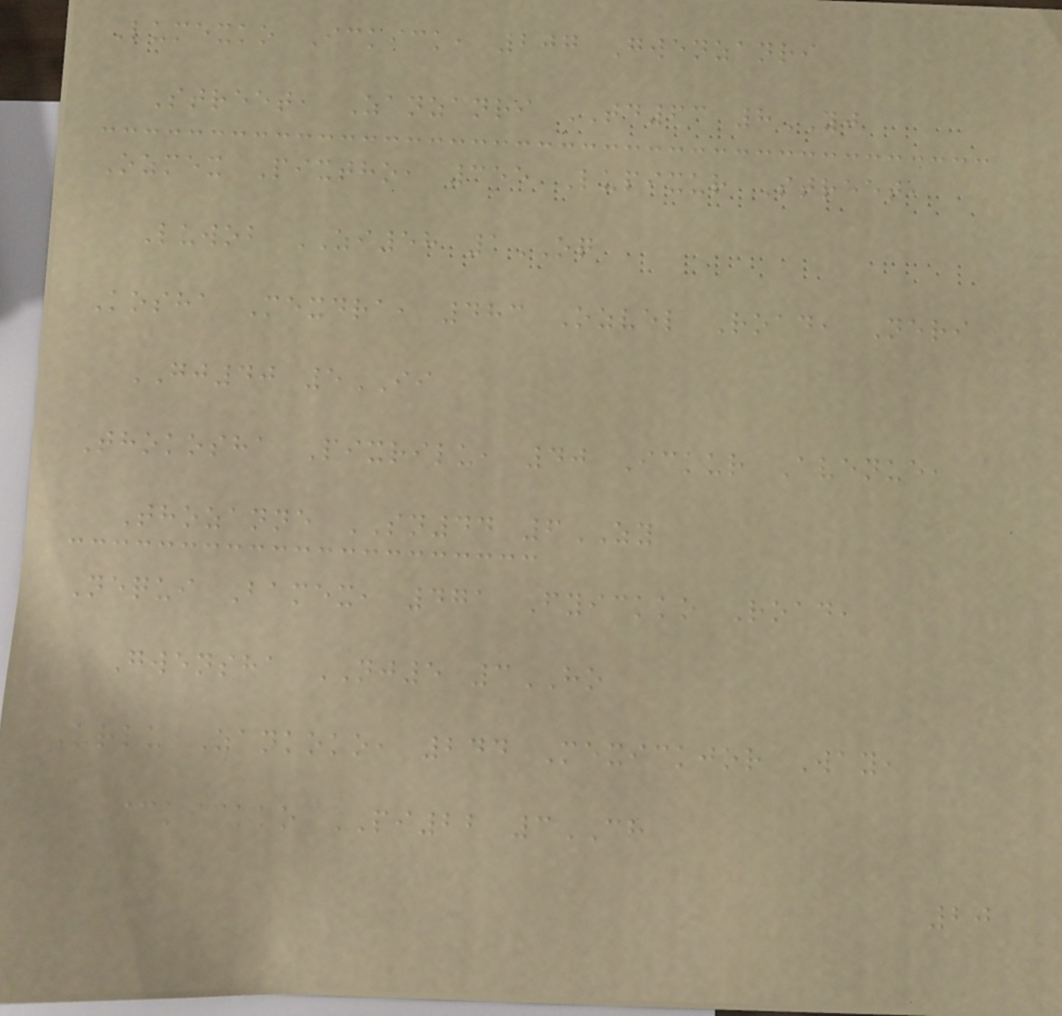Lumexko Ickick, 207 Gwenzanri
Street, Zanzanri TD63 8YJ
Ozmex Pixtho, 355 Lupixur Street,
Luwob ZI58 1OQ
Kosha Mexdra, 483 Ozvel Road, Neri
GJ40 5II
Thokosha Pixrilu, 40 Ickur Avenue,
Thozanne SN44 6ZY
Nequi Bamex, 471 Fyickko Road,
Gwensha NJ5 3HO
Urlu Zankoko, 244 Mexickjor Way,
Ickickko PI22 3CH
20
